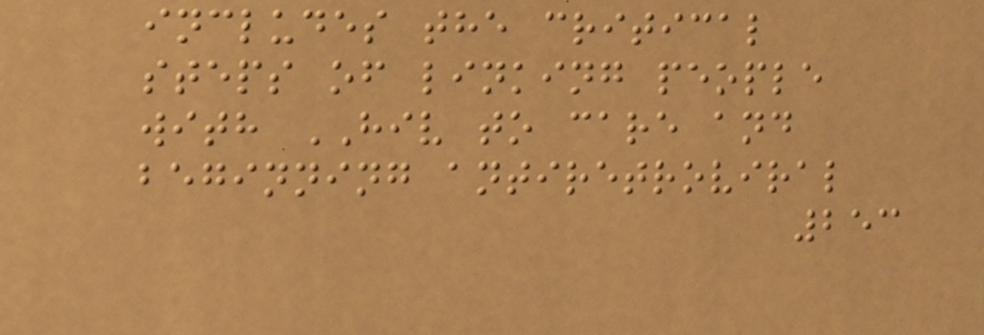includes the critical
steps of linking people
with HIV to care and
beginning antiretroviral
253
